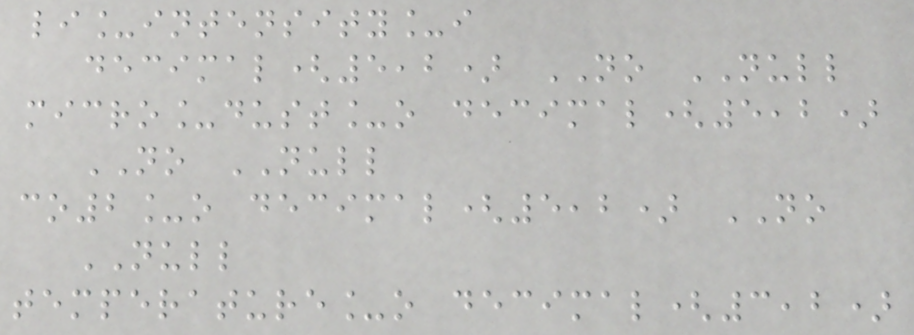li_intensity_i
decimal(5,2) NO NULL
micro_dust_o decimal(5,2)
NO NULL
co2_o decimal(5,2) NO
NULL
temperature_o decimal(3,2)
